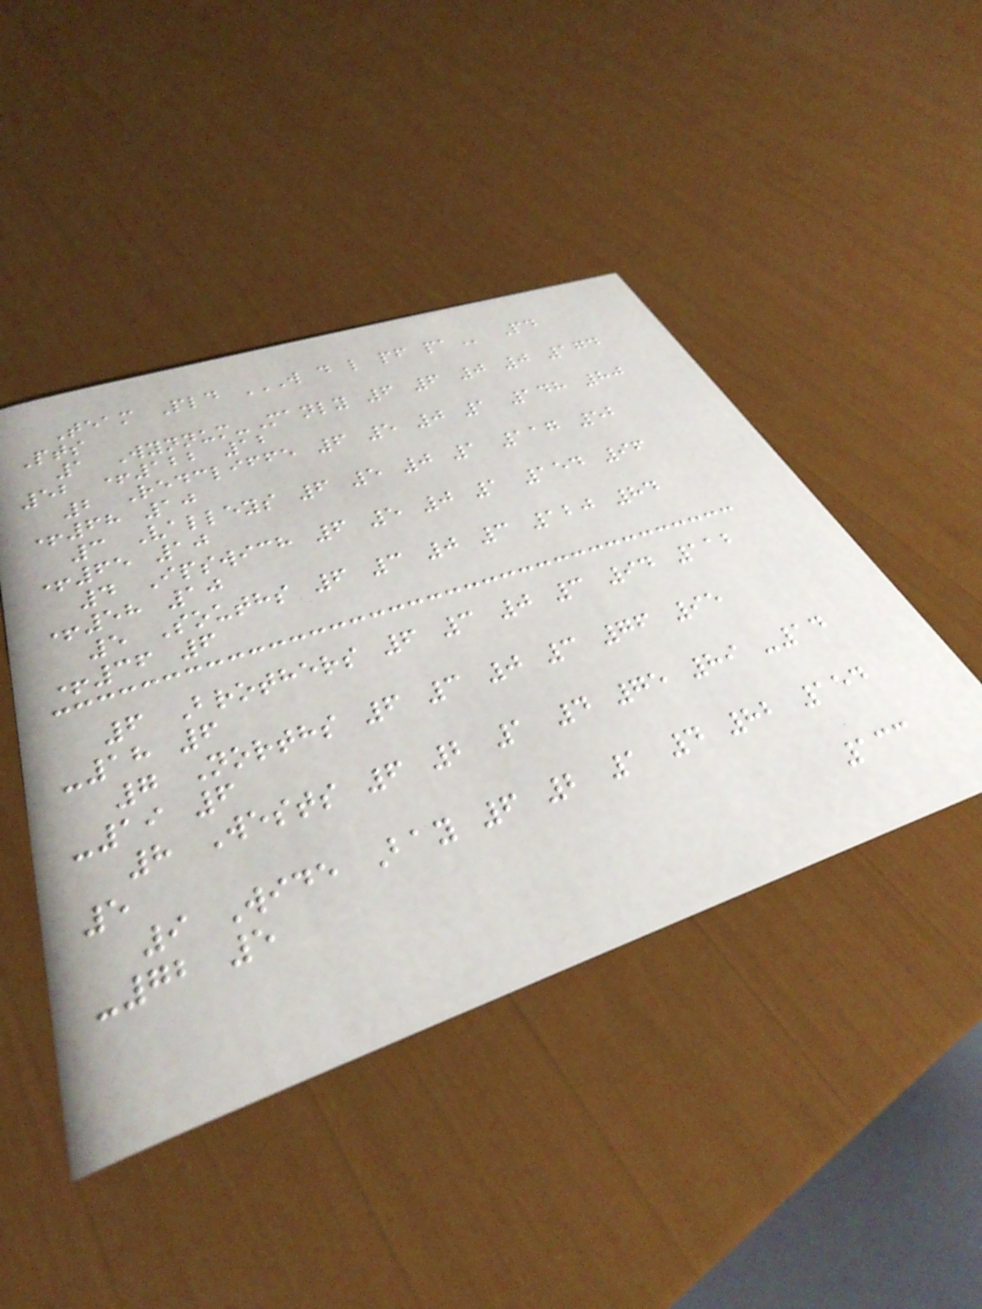Team Pld W D L PF PA Pd
Pts
1 Wynnum-Manly 6 6 0 0 174
52 +122 12
2 Redcliffe 6 5 0 1 148 80
+68 10
3 Valleys 6 5 0 1 117 52
+65 10
4 Ipswich 6 5 0 1 154 96
+58 10
5 Souths 6 3 0 3 120 84
+36 6
6 Brothers 6 3 0 3 94 112
-18 6
7 Norths 6 3 0 3 76 95
-19 6
8 Wests 6 2 1 4 75 89 -14
5
9 Wide Bay 6 2 1 4 82 154
-72 5
133
